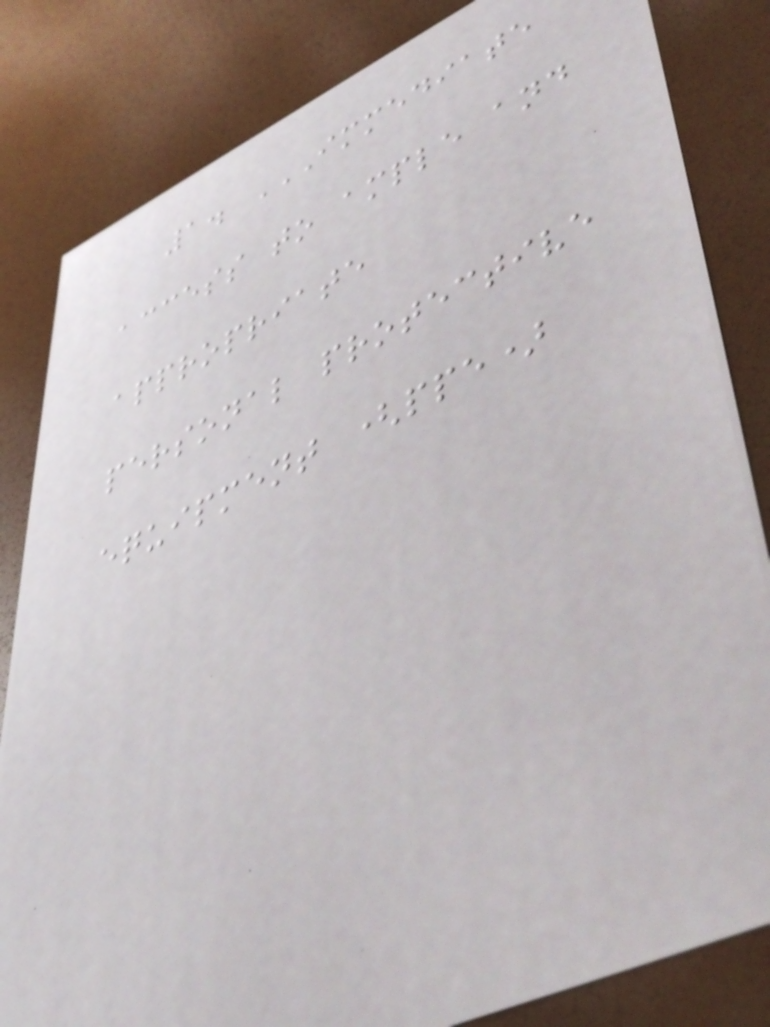1. IMMEDIATE
ACCESS TO AMPLE AND
APPROPRIATE
PERSONAL PROTECTIVE
EQUIPMENT (PPE)
